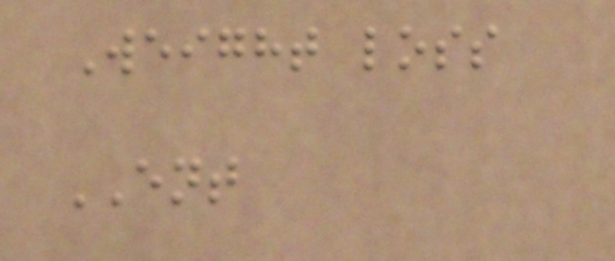Weight loss
ENT
